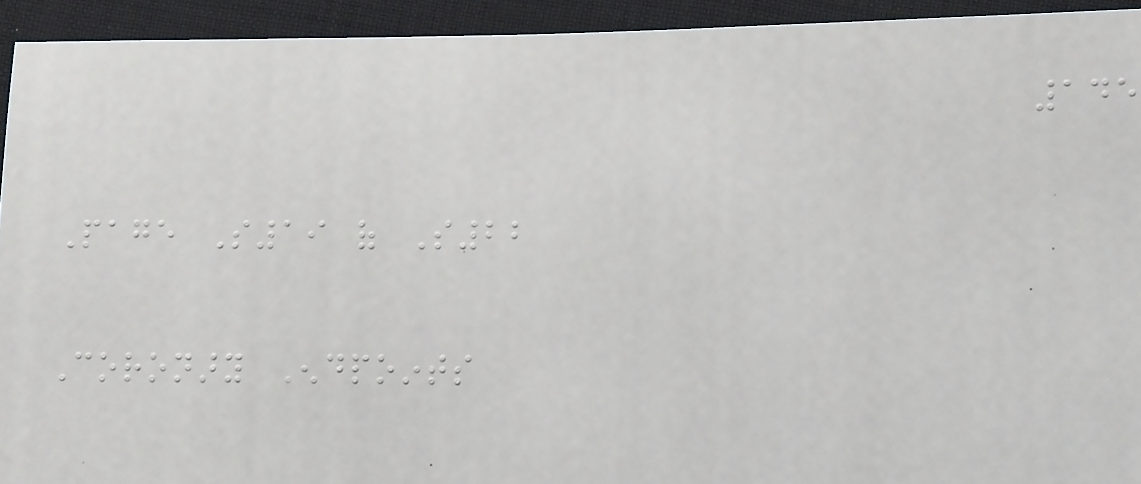145
Page S19 of S22
Coronary Endpoints
